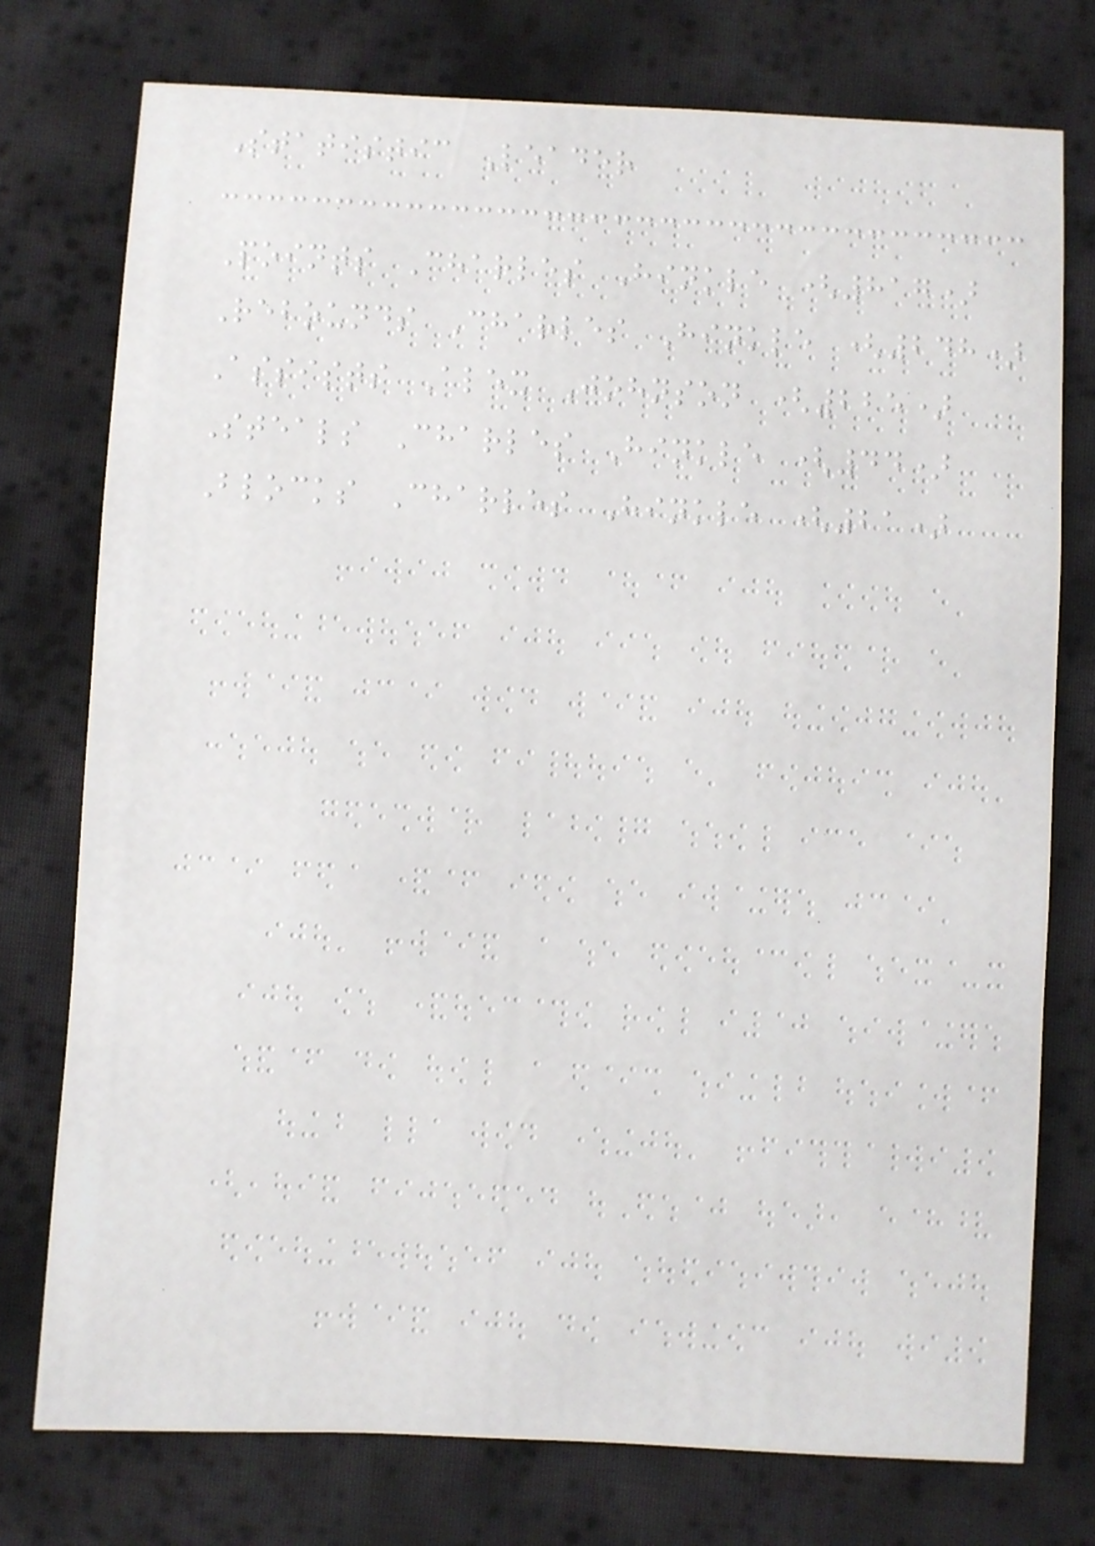Statistic Leader
Points Charles Hinkle (817)
Rebounds Charles Hinkle (248)
Assists Alex Johnson (225)
Steals Charles Hinkle (44)
Blocks Charles Hinkle (21)
